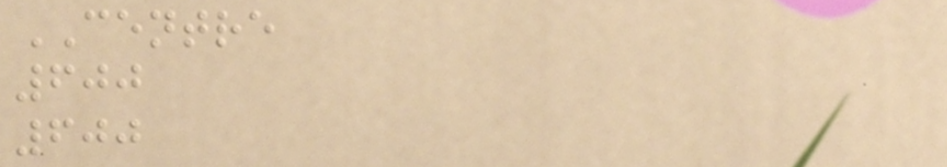CENTRE
600
600
